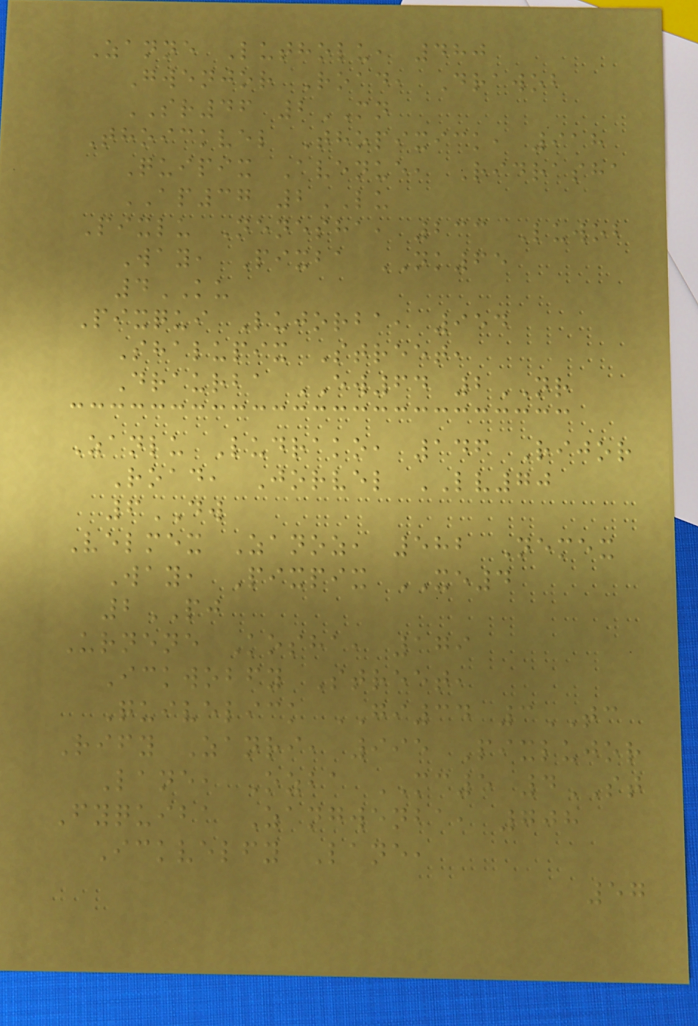Zanne Lutholu, 480
Gwenjor Road, Drawob
SR46 2MN
Thoickvel Thopixick, 918
Quipix Avenue, Ridrasha
AP37 2LU
Pixlu Nenesha, 233 Luwob
Way, Pixba NK65
4KU
Pixqui Lujorba, 954
Shalupix Street,
Draurba EW64 2NR
Zanlu Ludrako, 146 Rijor
Road, Jorvel LV70
6DW
Velmex Zanoz, 582 Nemex
Way, Pixpix XE4
2PJ
Urnene Kosha, 179
Ickwobfy Street,
Quivelick GI34 3TC
Rify Zanri, 995 Pixlujor
Lane, Ozba MC5 4ST
Fyquiba Zangwenba, 708
Ickvelfy Lane,
57
